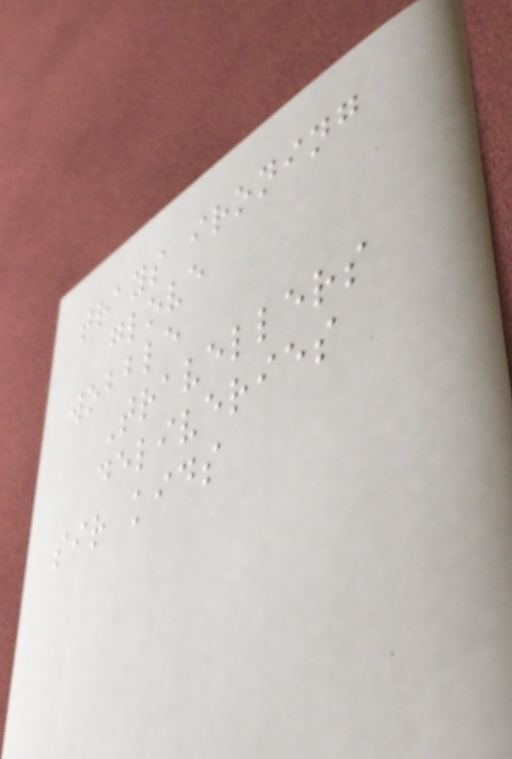trays ironing
glove
wobble
Travellers
deliveries
sir kids
